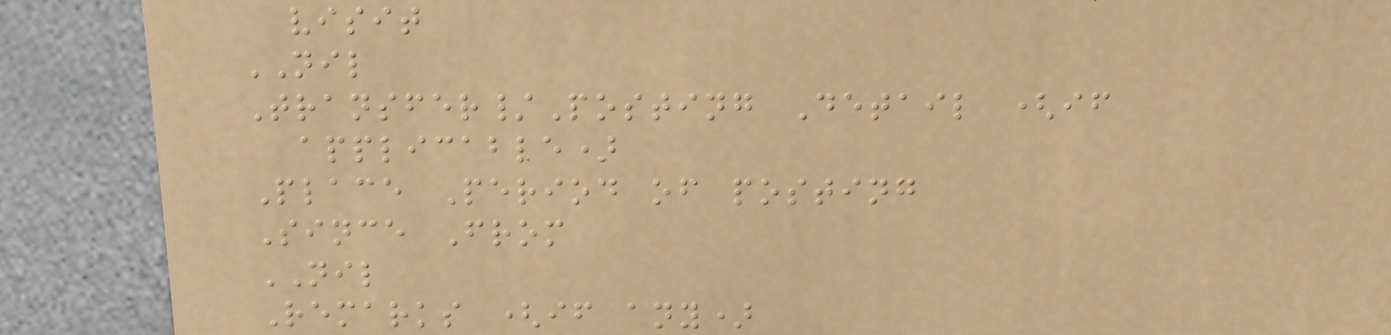visit
NIL
Transfer/Posting Detail (if
applicable)
Place Period of posting
Since From
NIL
Remarks (if any)
